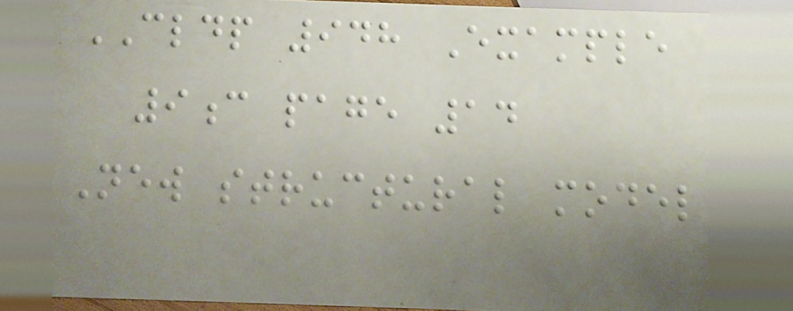CLDP 948 Example
9c page 14
New structural model
